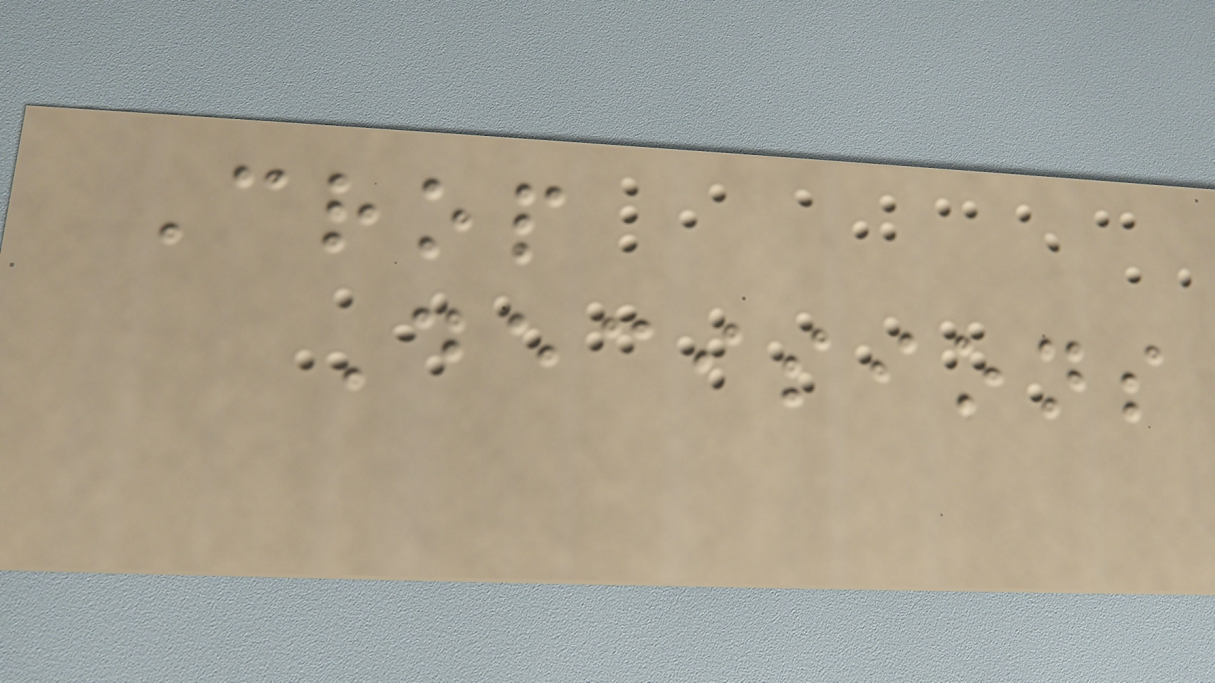Crop
Decisions
